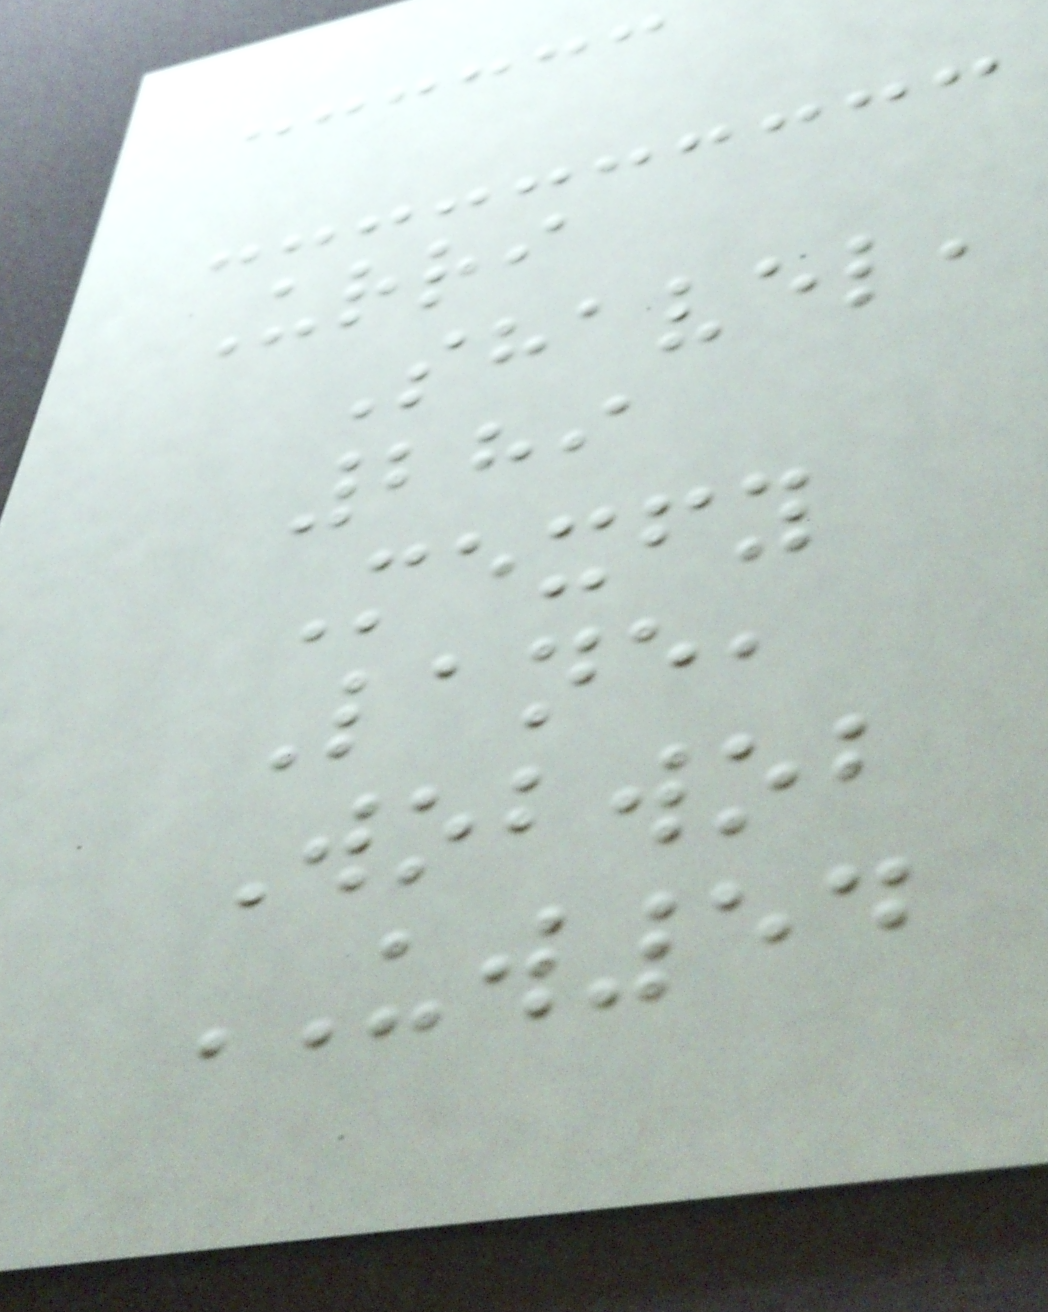Urri
Shavel,
289
Mexfy
Lane,
Wobwob
UW54
